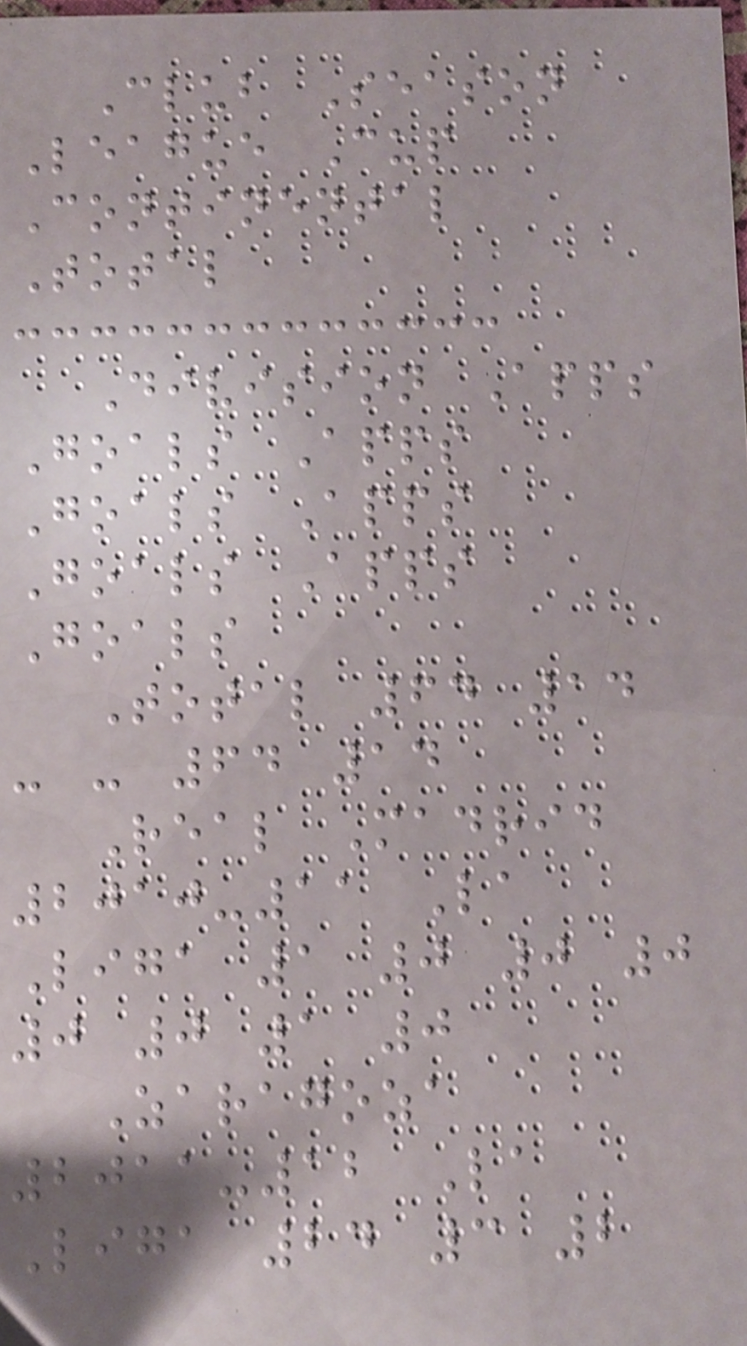Club Season
League Cup
Continental
Total
Division Apps
Goals Apps
Goals Apps
Goals Apps
Goals
Total 64 14
- - 64 14
Real Madrid
2010-11 La
Liga 1 0 0 0
0 0 1 0
Zaragoza
2011-12 La
Liga 24 3 2
